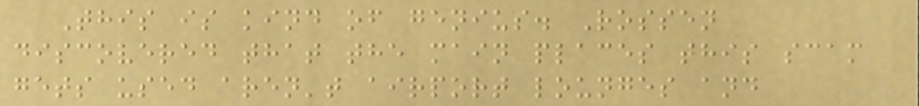This is kind of genius. Rossen
discovered that the main places this scam
gets used aren't airport lounges and
